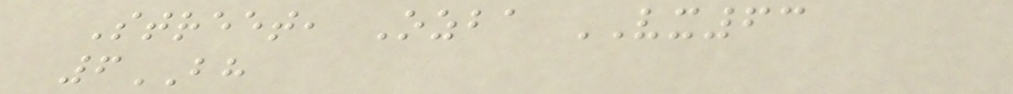Street, Ozba VX63
6BH
